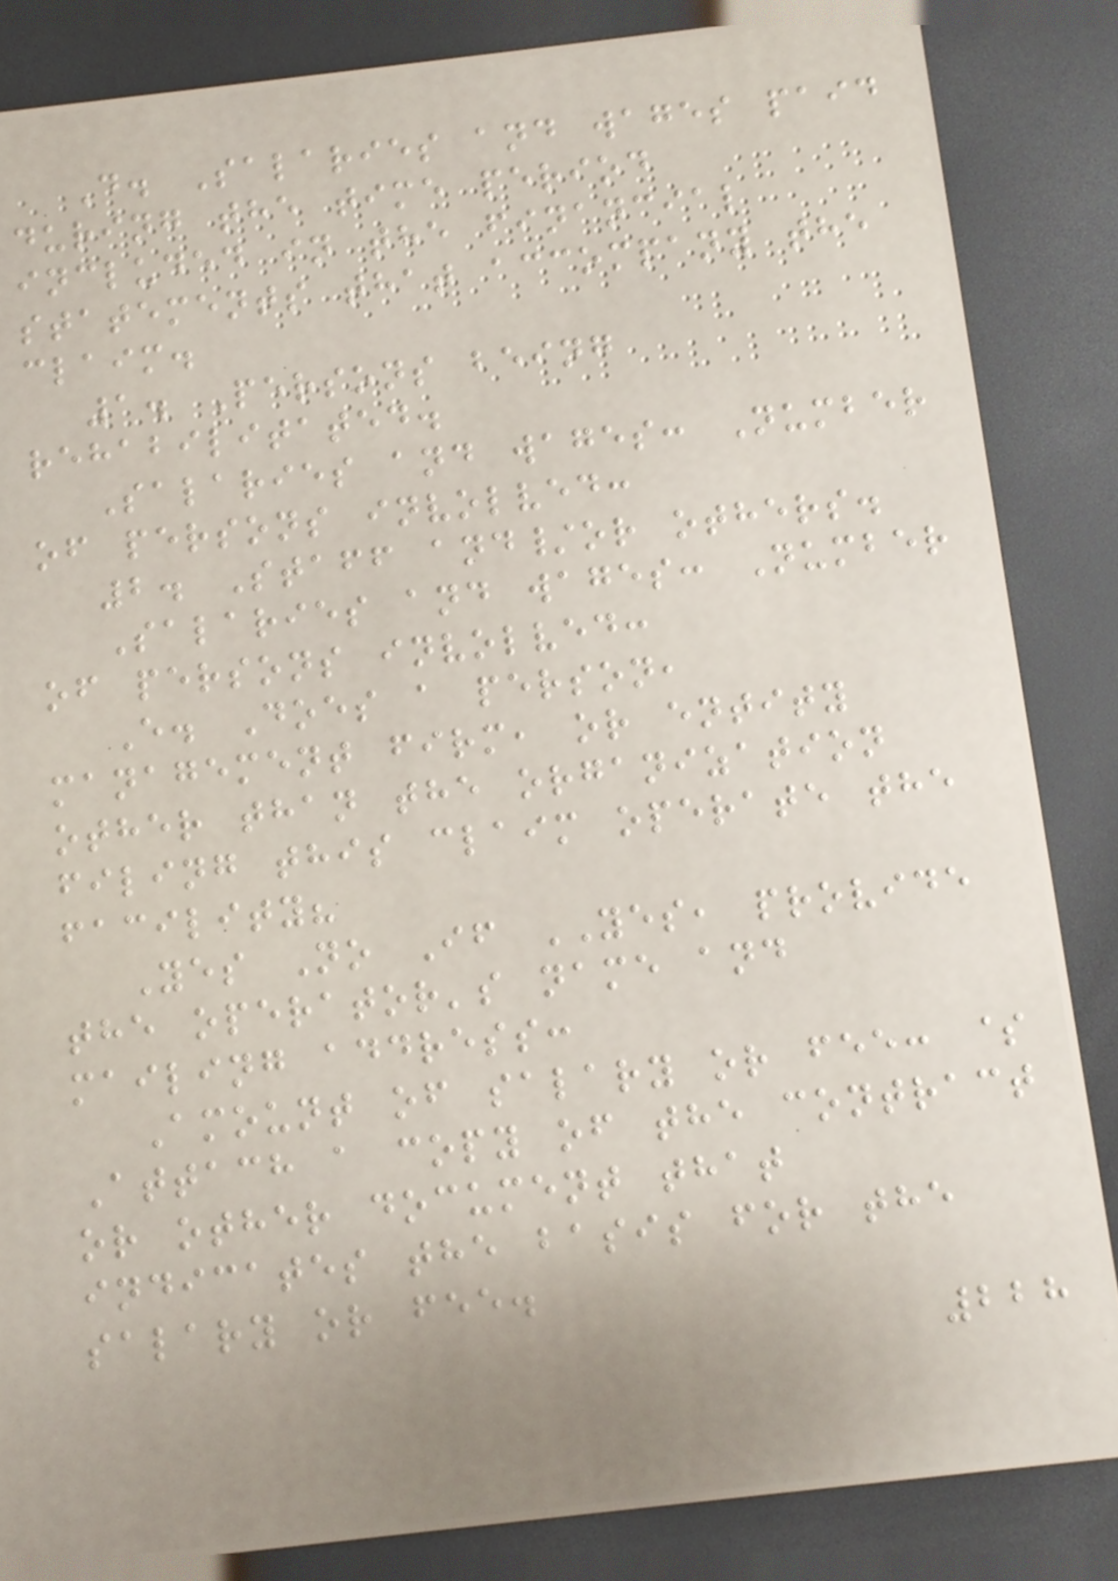D. Salaries and wages paid
during the time period
included in the financial
statements that accompany the
claim.
1. Persons being
rehabilitated.
Salaries and wages: Number
of persons involved:
2. Staff and/or others.
Salaries and wages: Number
of persons involved:
E. Does a person,
management firm, or entity
other than the organization
filing this claim operate the
facility?
Yes No If YES, provide
the operator's name and
mailing address:
Amount of salary or fee: $
Attach a copy of the contract
or other document that
indicates the basis for the
salary or fee.
228
